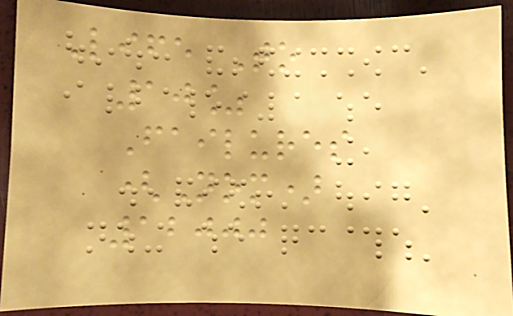Life To
10%
Failures
(Nom)
12000
